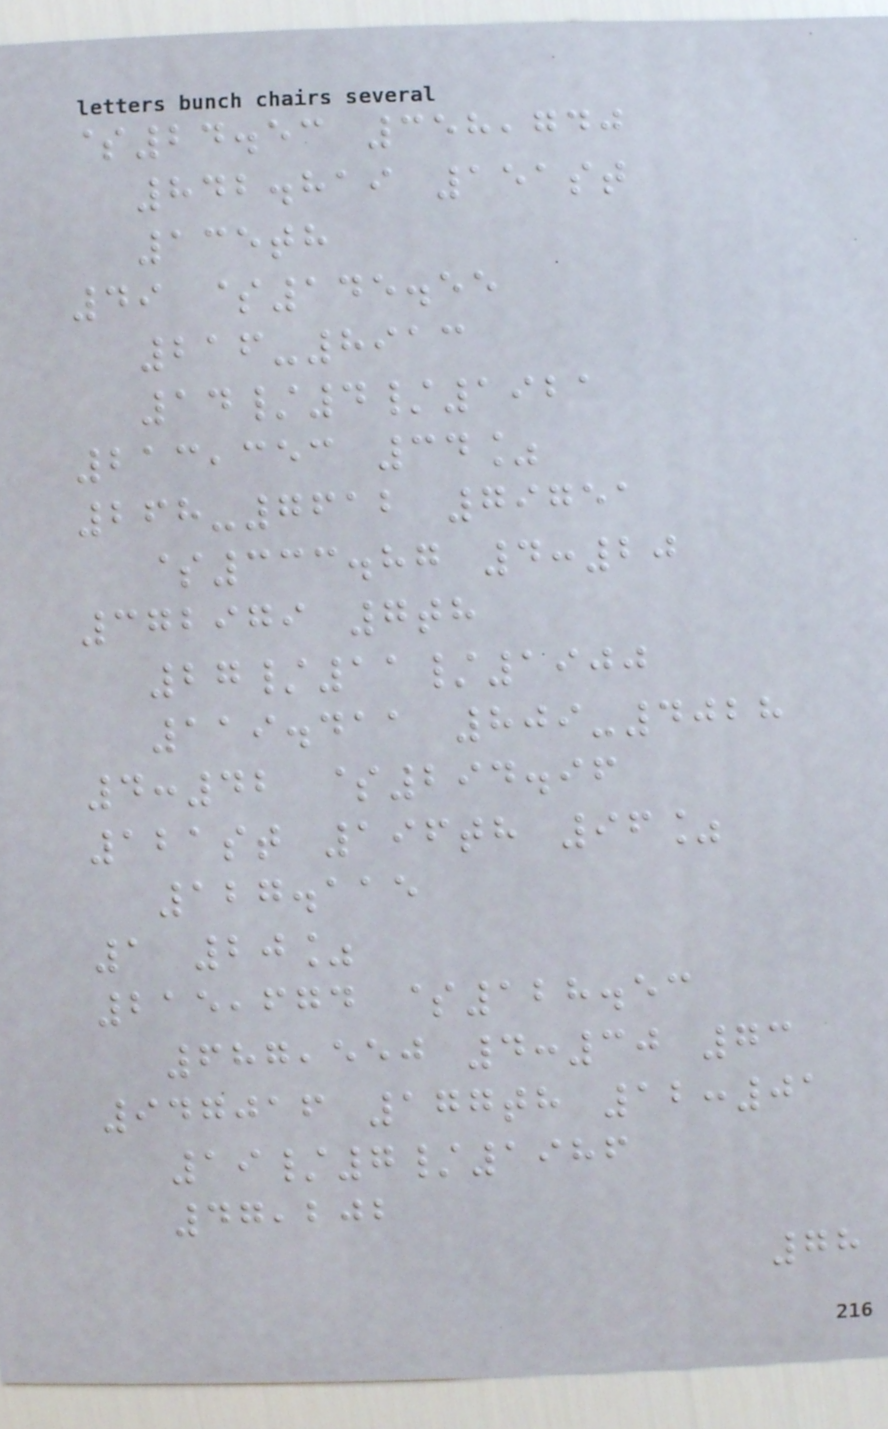$24.53 358,740
842.819 151st
135th
49 $145.55
216-8913
14/4/1921
213,353 34%
268-7612 79751
$333.87 4:20
372979 7th
27/11/1900
119.411 809-4028
4:42 $294.96
121st 196th 96%
127.115
1 20%
215,674 $128.53
687,550 4:30 73
947016 177th 12:01
19/7/1986
47,202
78
